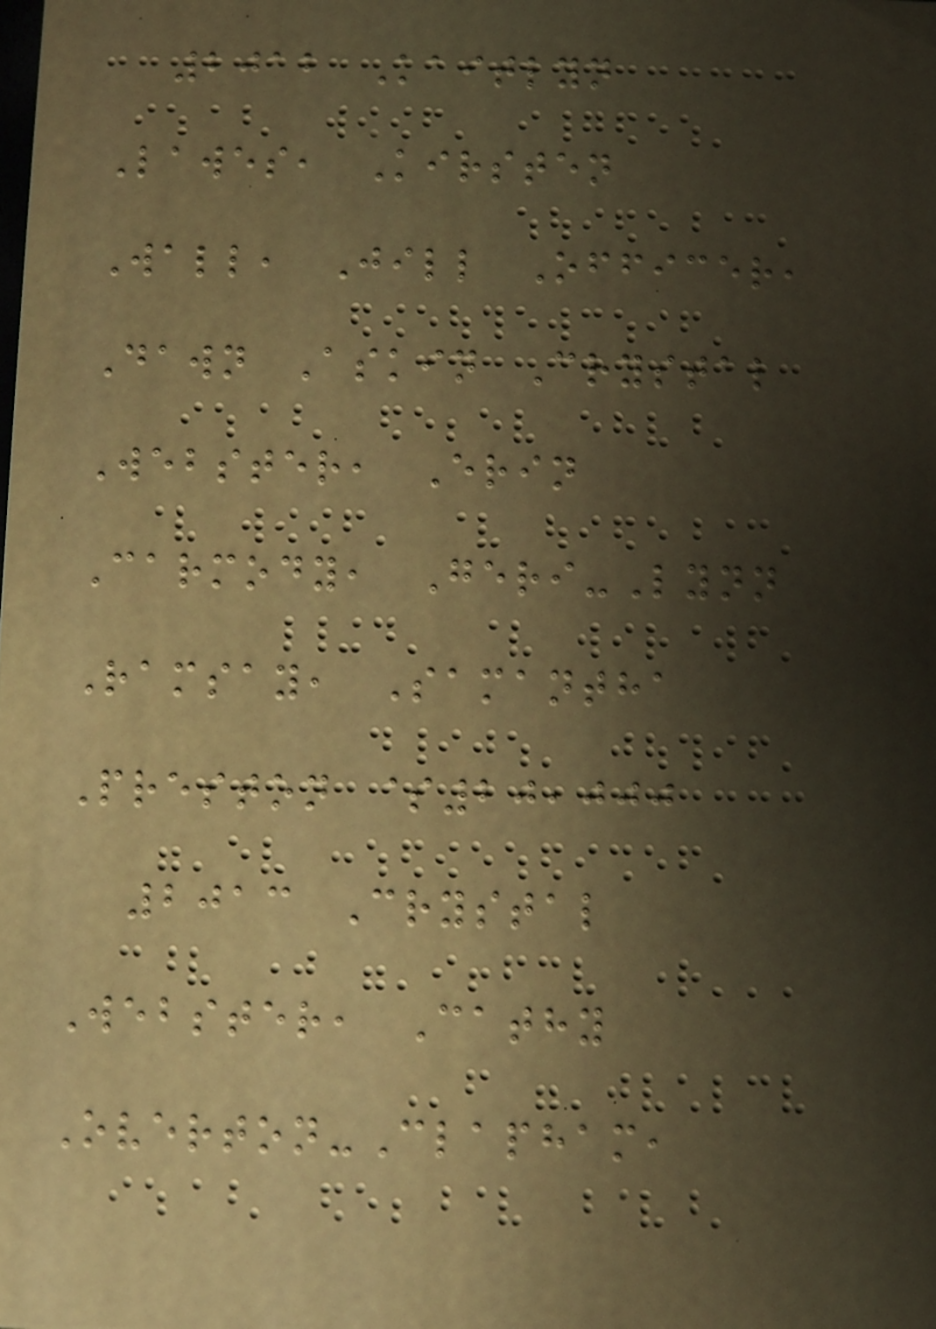2012 Kaitlyn
Lawes, Kirsten
Wall, Jill Officer,
Dawn Askin Crystal
Webster, Erin
Carmody, Geri-Lynn
Ramsay, Samantha
Preston $20,000
2013 Crystal
Webster, Cathy
Overton-Clapham,
